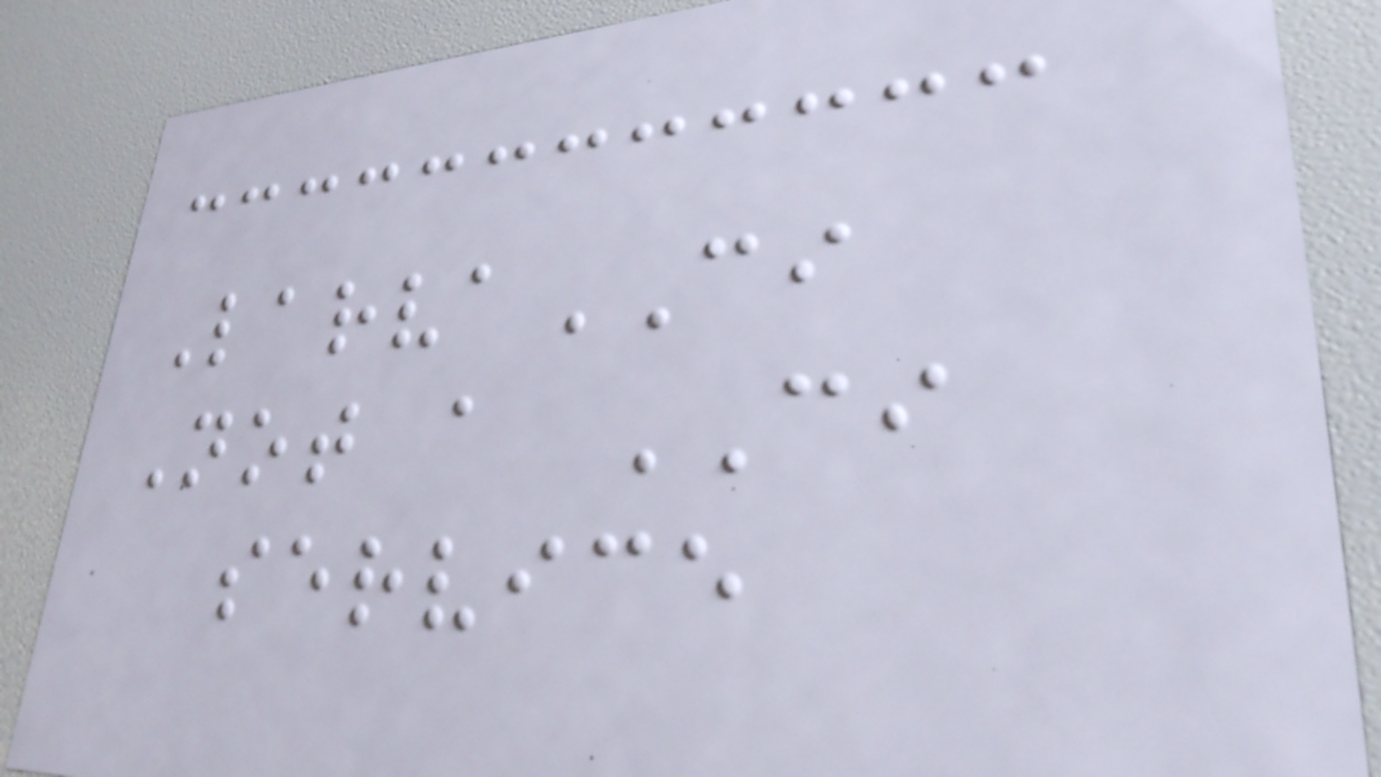LarvaCI
Not a CI
service
